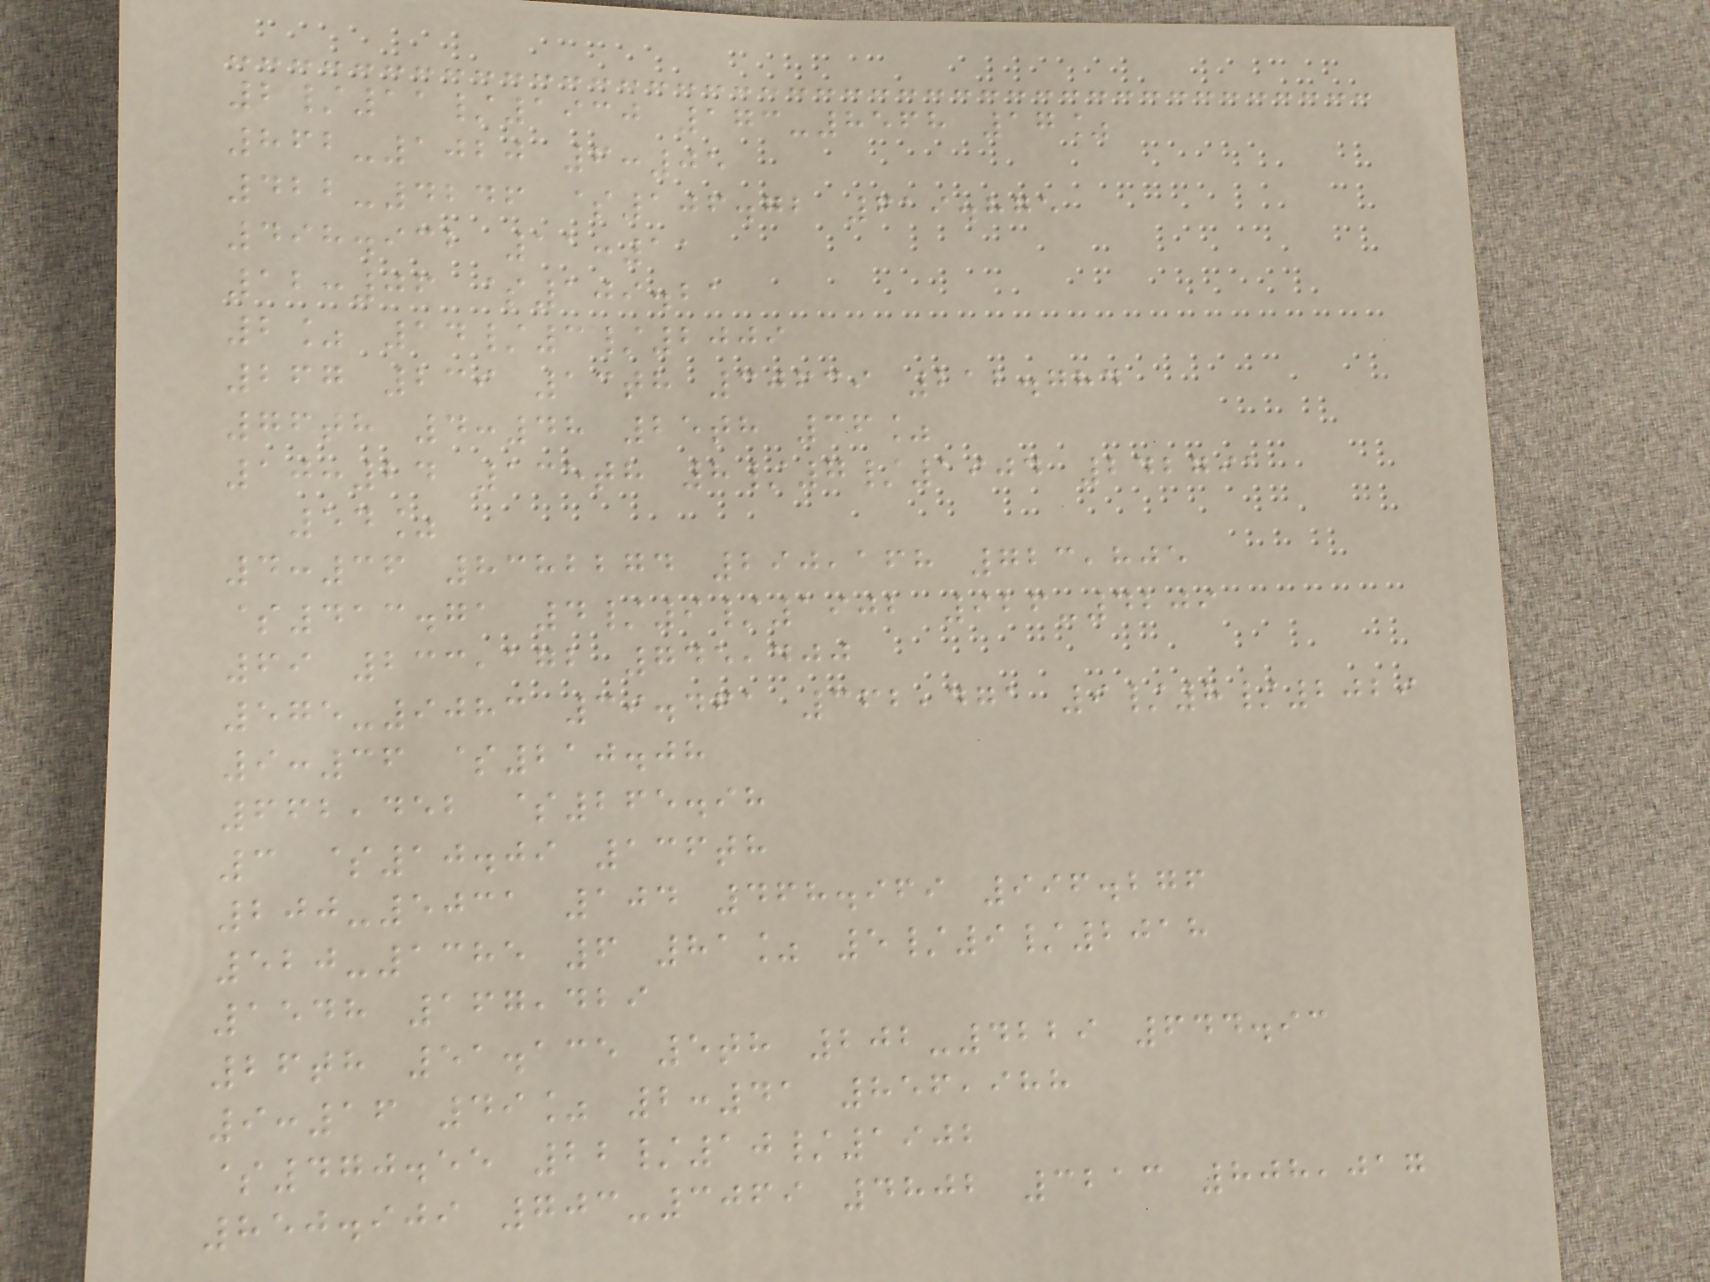2/11/1930 173-8568 17%
862-1020 6:05
422-4246 $106.72 619.875
498.932 11:11
12:06 $109.21
2% 14/3/2009
267 239 13th 30639 212.784
76th 4:48 25th 36%
10:24 135th 8/7/1904 242791
54%
4:36 8382274 290,168 723,805
$413.71 4/9/1902 926-4209
69 233,172 745,400
575-9083 39.461 362,471 9/8/2029
9:36 $210.08
662,452 $265.98
3 $10.09 136th
200-5031 104 468.969 996.276
520-1385 6 81% 5/9/2018
1548 167,429
26th 51.135 5th 202-4229 644.93
9:16 49% 2:41 856,988
$470.55 22/10/1902
850.909 703-3069 4802 3213 808,017
